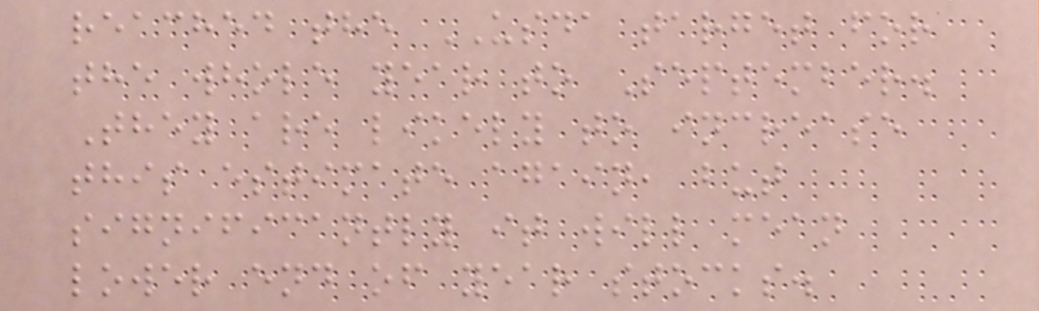reached the USDA target for
the whole year to September.
They are likely to increase
this estimate again, but
significantly it will mean
lower end of year stocks.
